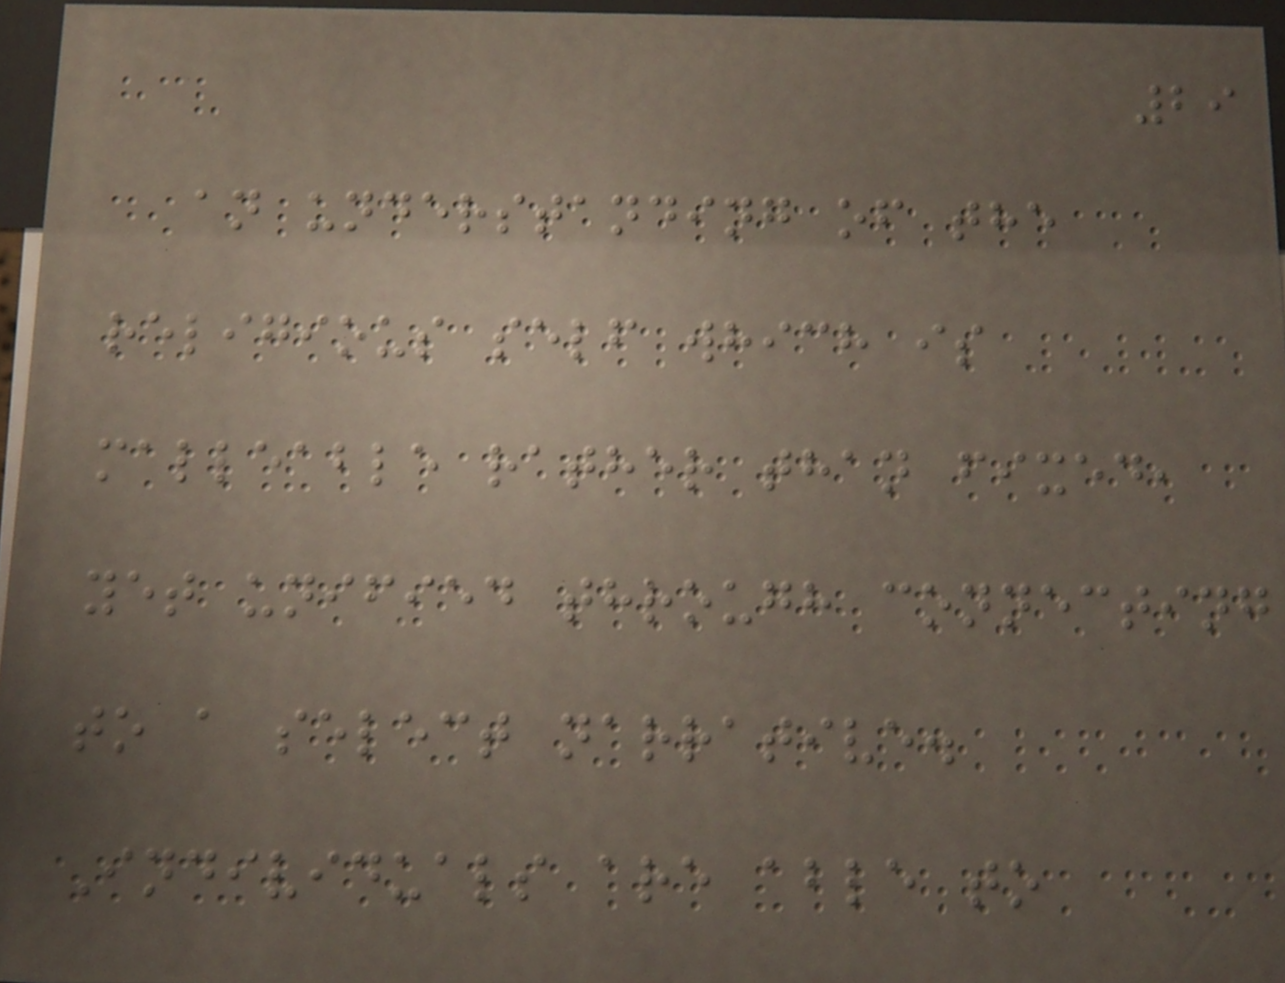29
an understanding of the
religious self which is
malleable rather than fixed,
yet unified through connecting
to a select narrative.
Individuals are able to
